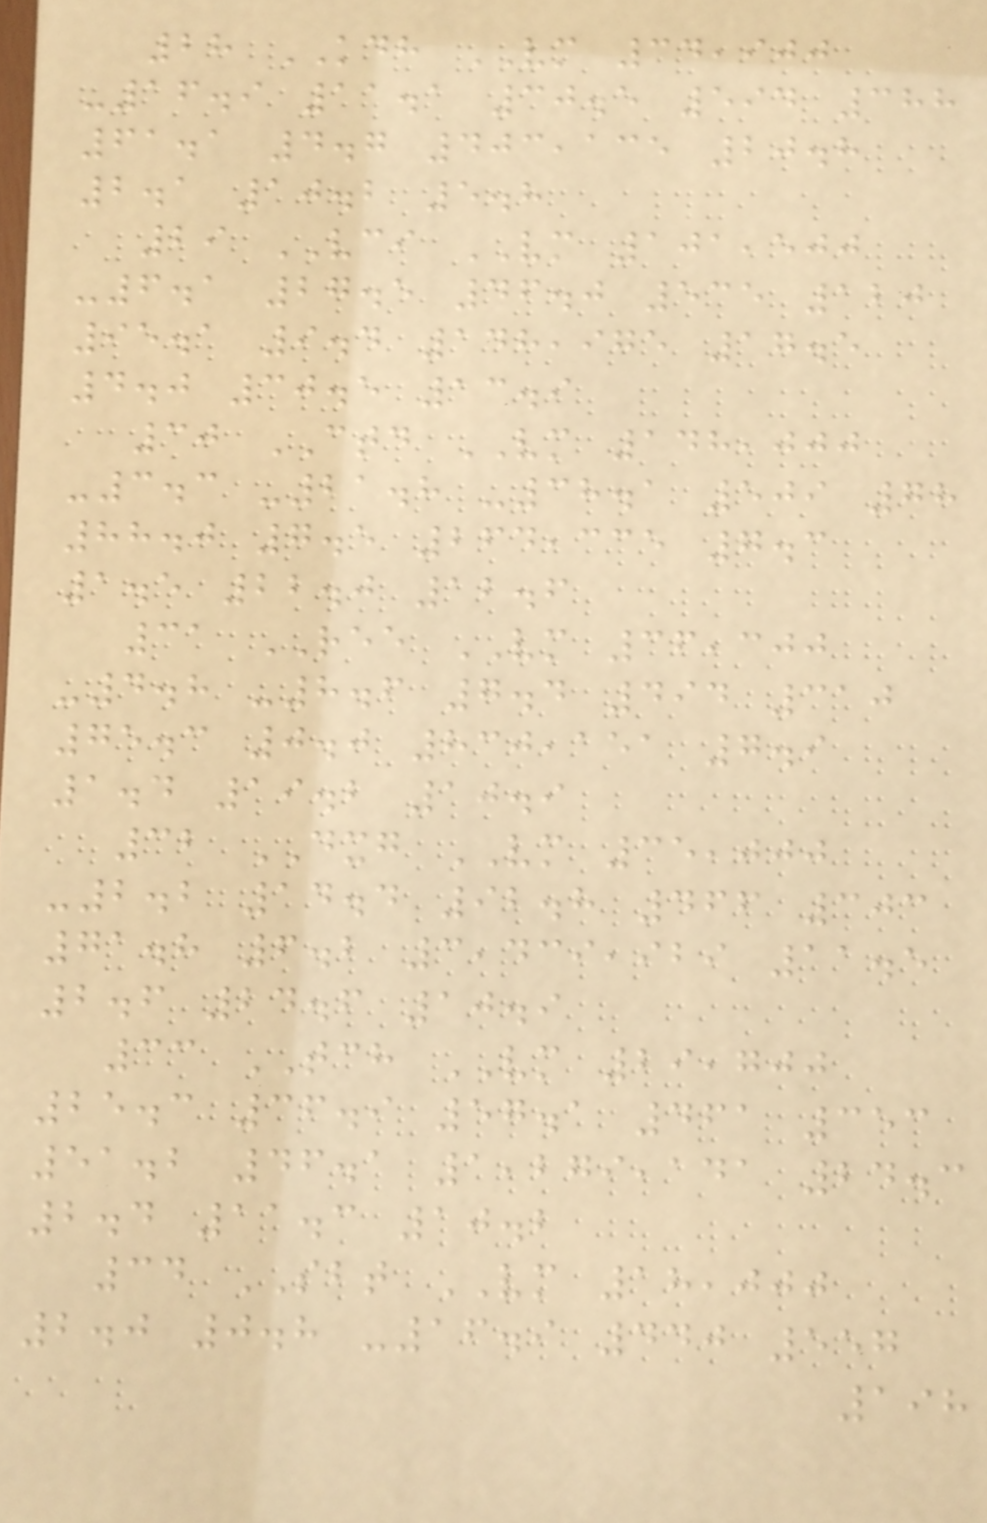28 KDH VM 34,900
-16.9 11.1 30.5 594 388
61.1 4.7 403,135 20.8
2.1 10.2 5.8
29 VCI VM 101,500
-6.1 27.5 46.0 535 120
95.1 9.4 148,975 17.5
4.0 30.5 13.9
30 CTD VM 148,000
-3.3 -21.8 -38.1 509 78
88.0 7.5 264,335 7.3
1.5 22.0 12.6
31 REE VM 36,300
-4.8 -8.6 7.4 494 310
75.3 0.0 830,151 7.9
1.4 19.2 10.9
32 DXG VM 35,000
-2.2 14.4 92.8 466 303
71.8 6.2 3,439,929 11.5
2.6 24.6 10.9
33 TCH VM 29,700
25.3 36.9 57.1 461 353
51.2 46.1 1,279,141 24.3
2.4 11.3 10.2
34 SBT VM 18,000
2.0 0.8 -16.9 440 557
198
